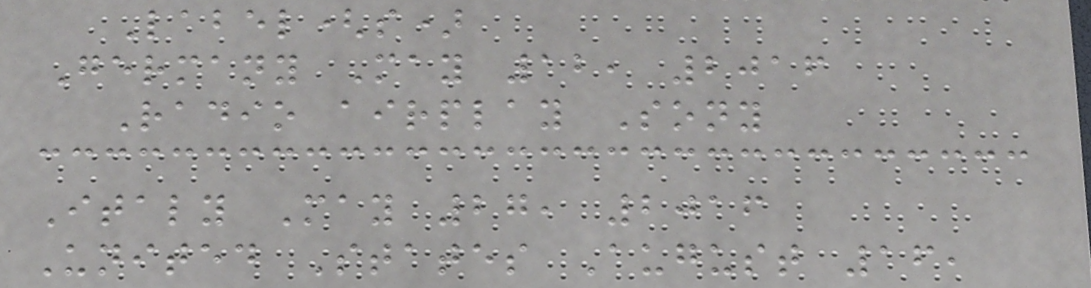Label(s)
Germany May 12, 2016
Radio airplay Sony
Italy May 27, 2016
United States August 16,
